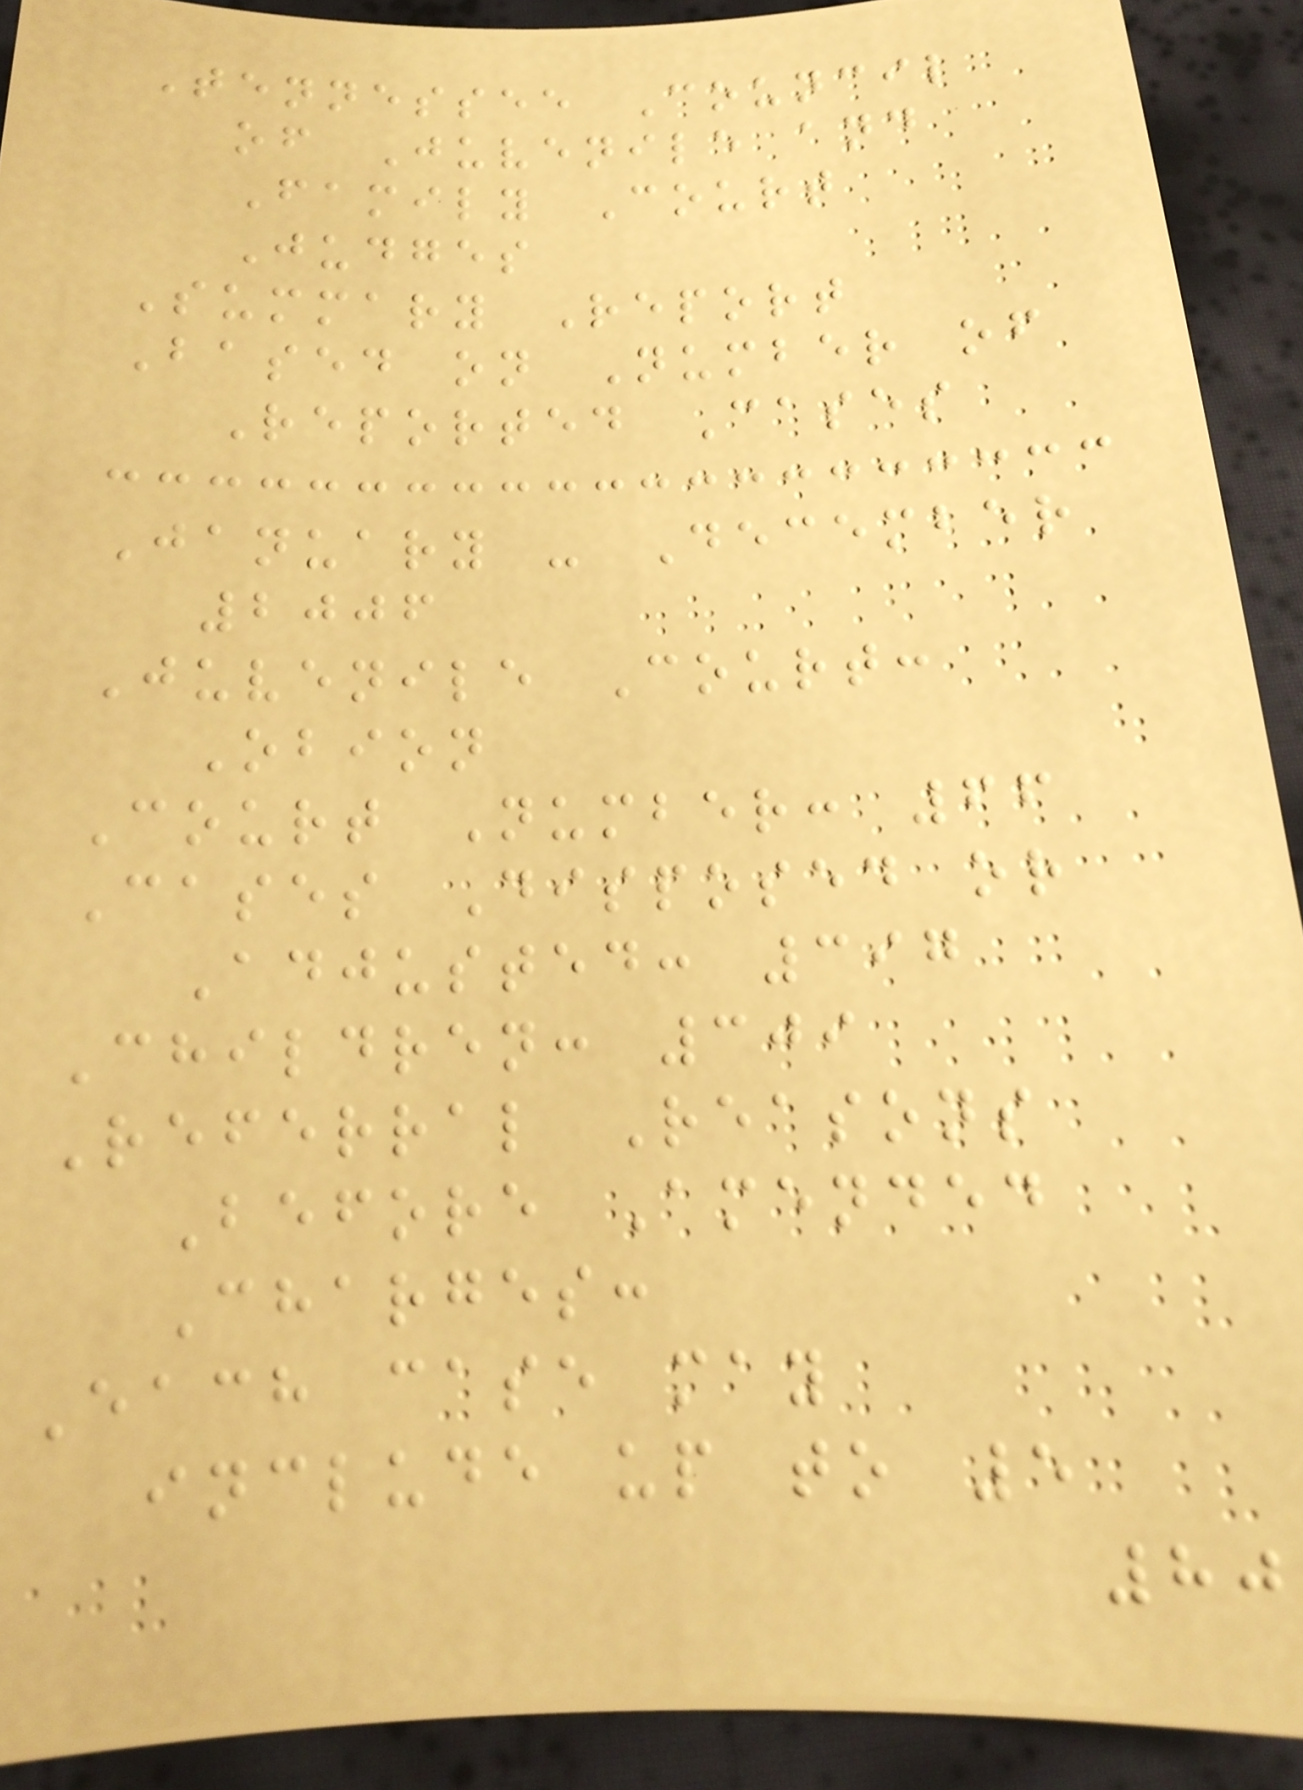Tennessee Council
of Juvenile and
Family Court
Judges
Summary Report
Based on Number of
Reported Cases
January - December
2006
Juvenile Court:
Obion
Court Number: 66
Cases Disposed or
Adjusted: 397
Children: 309
Referral Reasons
Before Amended
Charges:
Each case may
include up to 5
80
